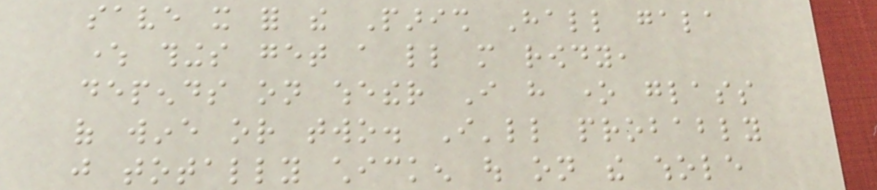save it for the Parish Hall gala
where things get a little more rowdy,
depends on whether I have one glass
of wine or two. I'll probably
just totally chicken out on the whole
